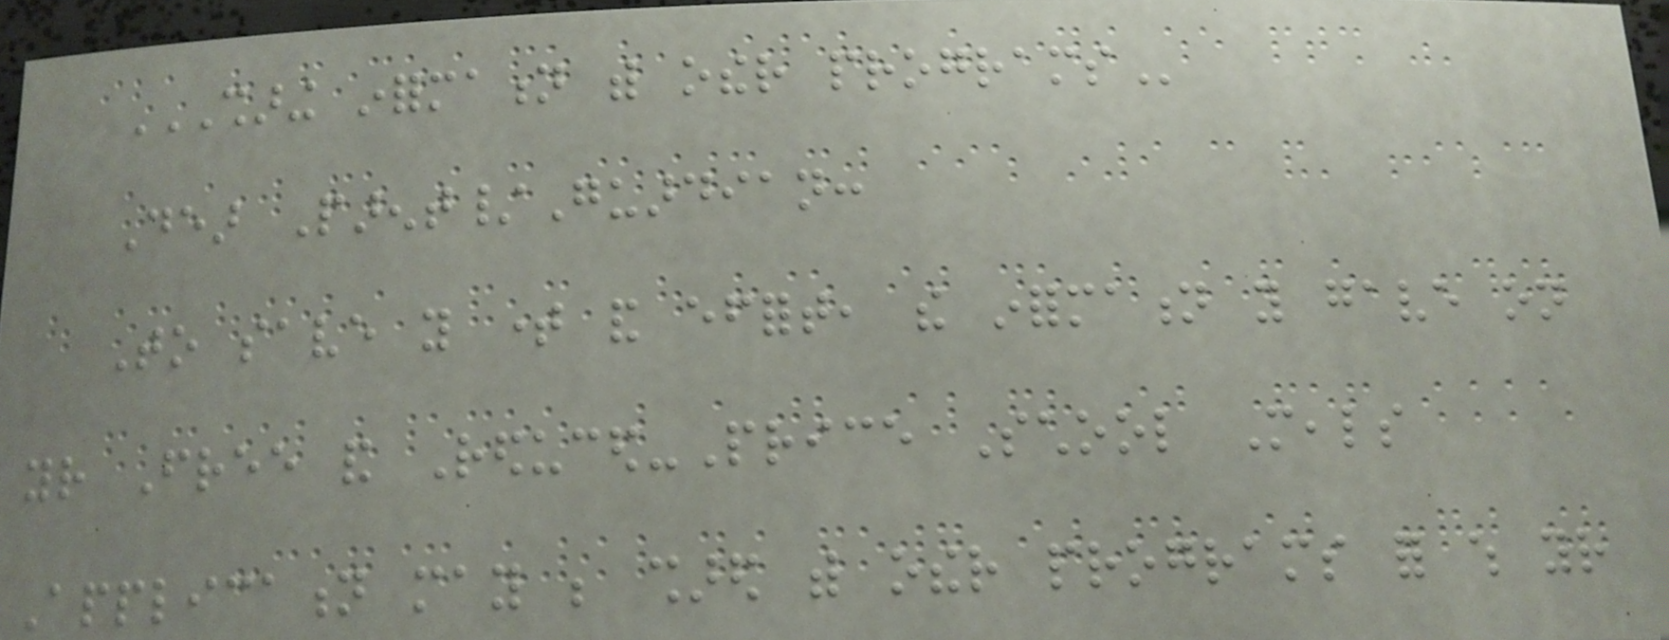SHARING INFORMATION WITH OTHER PROGRAMS
Dear Parent/Guardian:
To save you time and effort, the information you gave on
your Free and Reduced-Price School Meals
Application may be shared with other programs for which your
